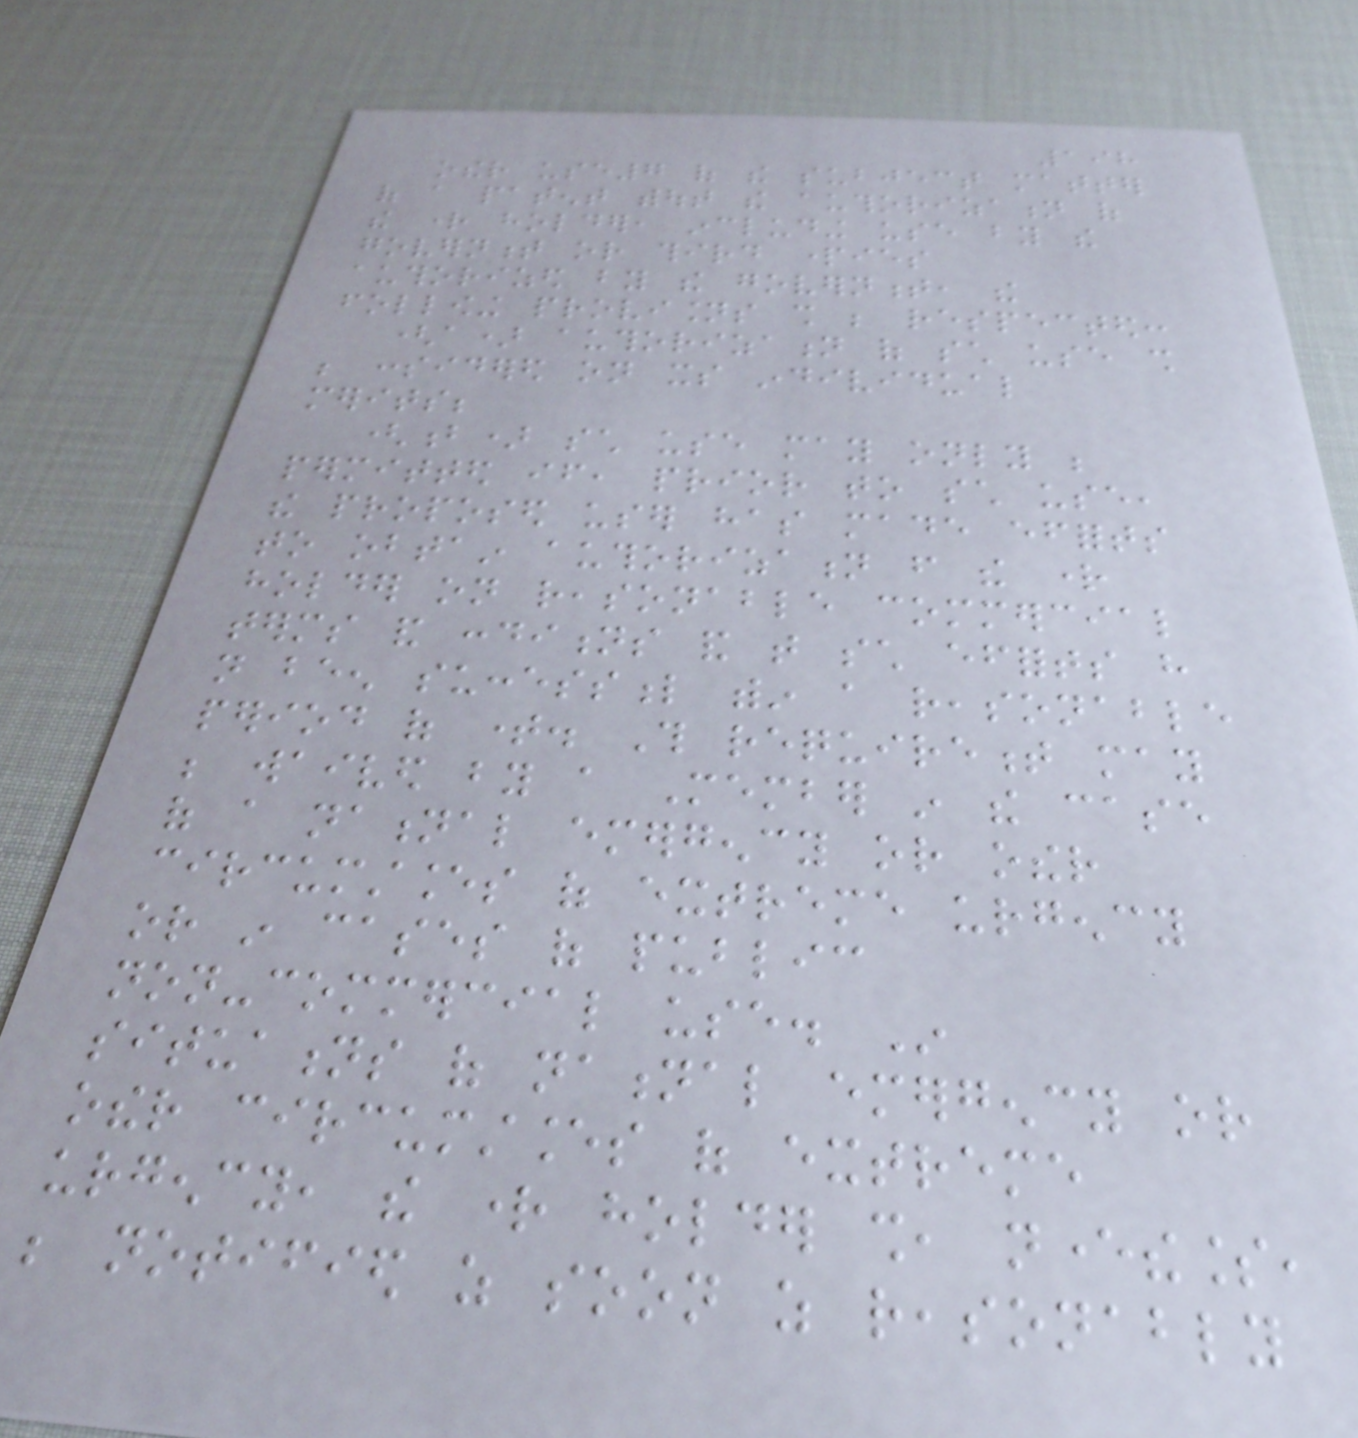198
other use7 of the subject matter
of a patent without the authorization of
the right holder, including use by the
government or third parties
authorized by the government, the
following provisions shall be respected:
(a) authorization of such use shall
be considered on its individual
merits;
(b) such use may only be
permitted if, prior to such use,
the proposed user has made efforts
to obtain authorization from the right
holder on reasonable commercial
terms and conditions and that such efforts have
not been successful within a reasonable
period of time. This requirement may
be waived by a Member in the case
of a national emergency or other
circumstances of extreme urgency
or in cases of public
non-commercial use. In
situations of national emergency or
other circumstances of extreme
urgency, the right holder shall, nevertheless,
be notified as soon as reasonably
